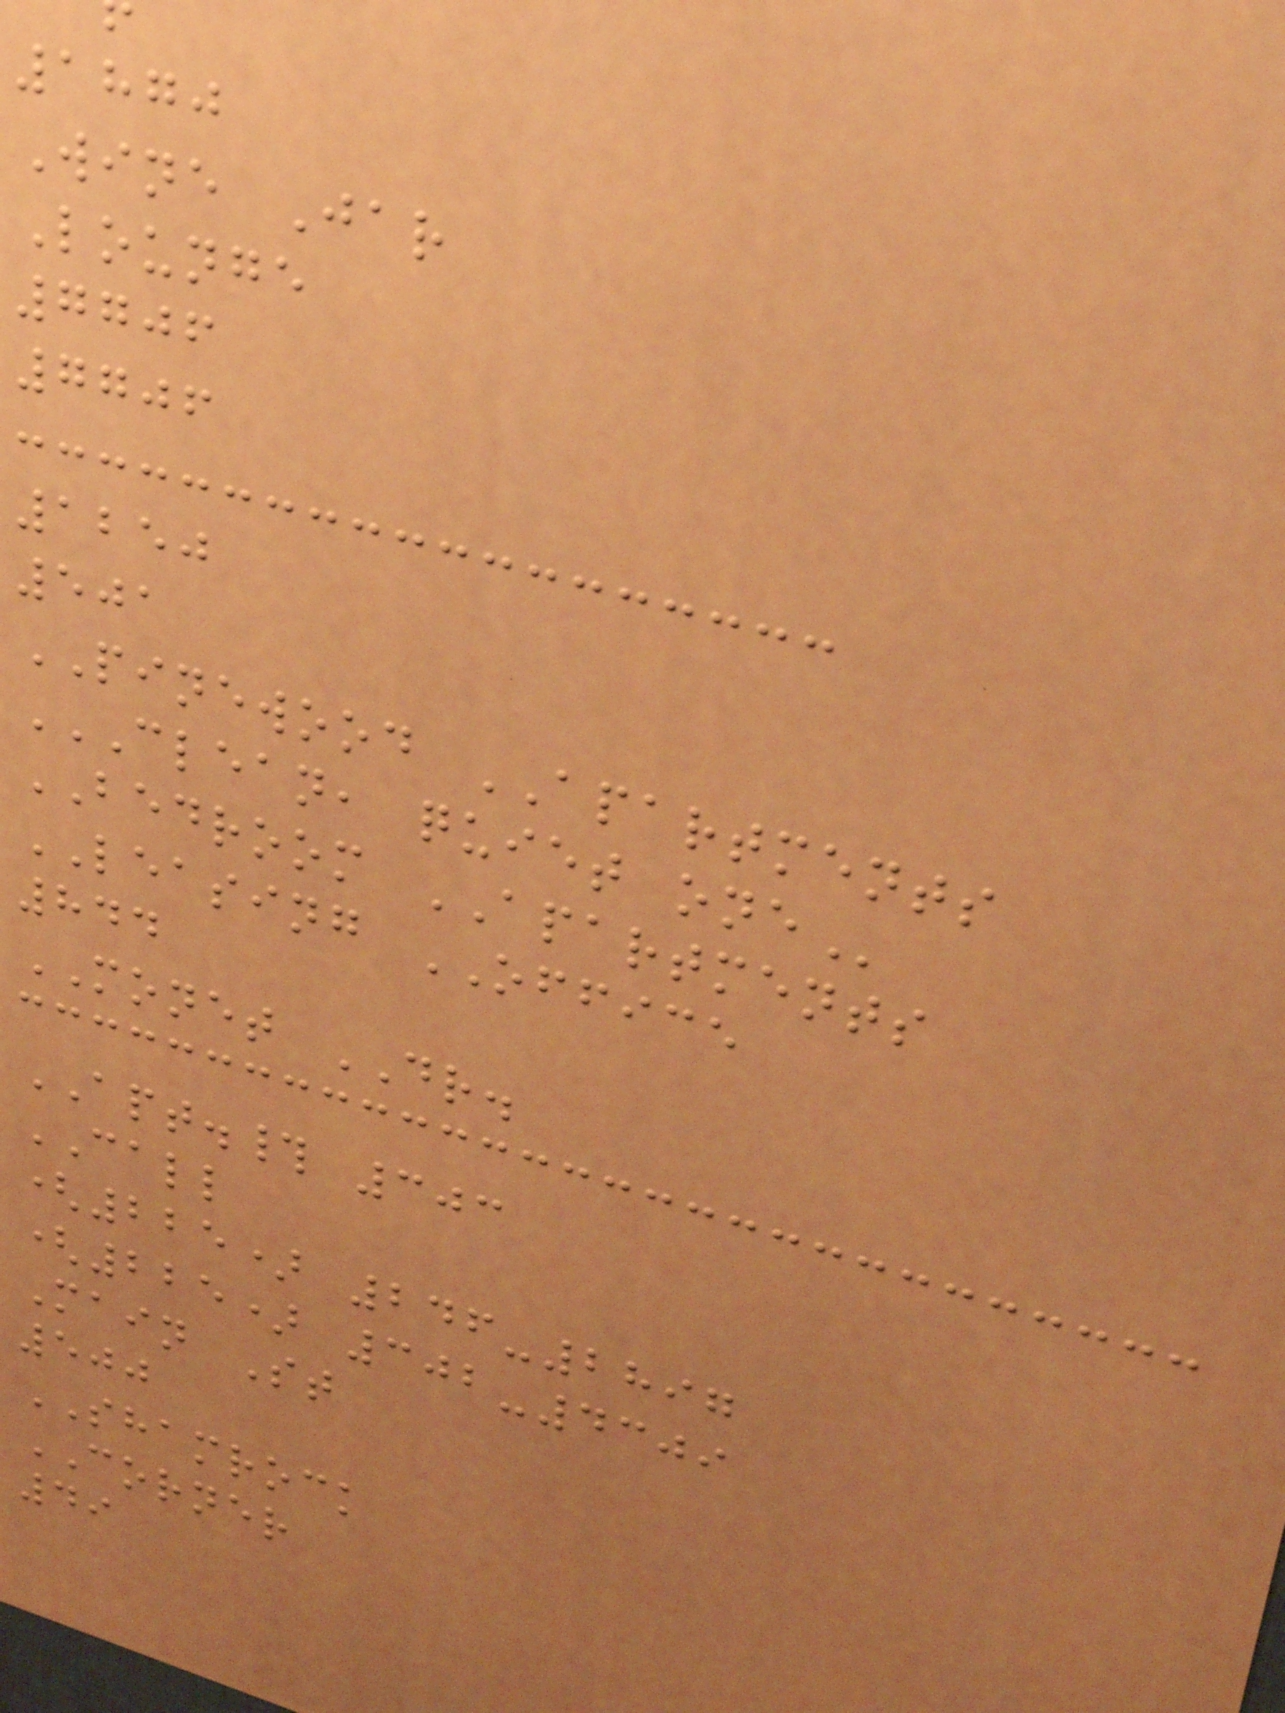1870
Wine Jar
Lounge
7706
7706
1250
501
PINEWOOD APARTMENTS
CLEAN, QUIET ONE
BEDROOM APARTMENTS
LEASING OFFICE
844
MONET DR.
APT.# 303
CALL
(225) 246-2897
(225) 302-4309
Main St
500
SHAMROCK
CORNER
49
